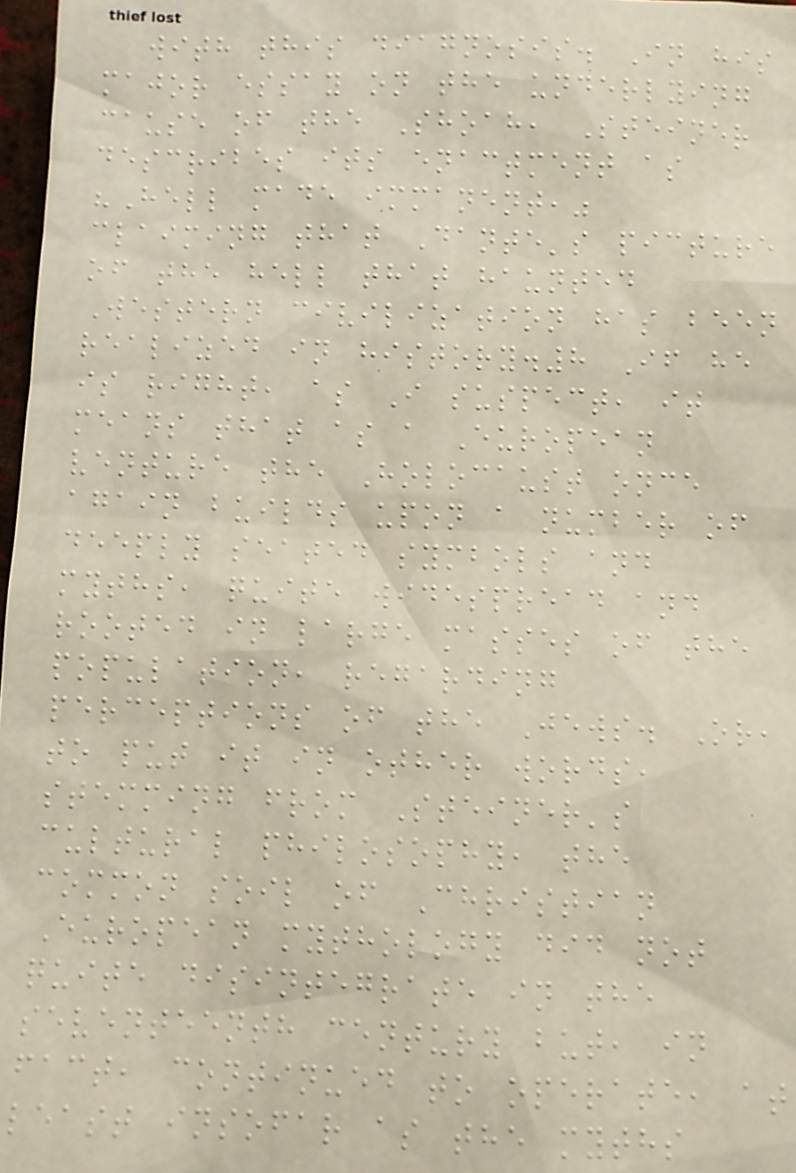with this diagnosis. In his
major essay on the underlying
cause of the Shoah, Steiner
describes its enactment as
"Hell made immanent,"
claiming that Dante's picture
of the hell that haunted
Western civilization has been
realized in history.8 If he
is right, as I suspect, it
means that as a European
venture the Holocaust once
again builds upon a number of
deeply seated symbols and
myths, quite widespread and
rooted in large masses of the
population, regarding
perceptions of the Jews. Or,
to put it in other words,
stemming from Steiner's
cultural philosophy, the
common soil of Christian
European mythology did not
quite disintegrate in the
seventeenth century but, in
fact, continued to operate, at
least insofar as the myths
